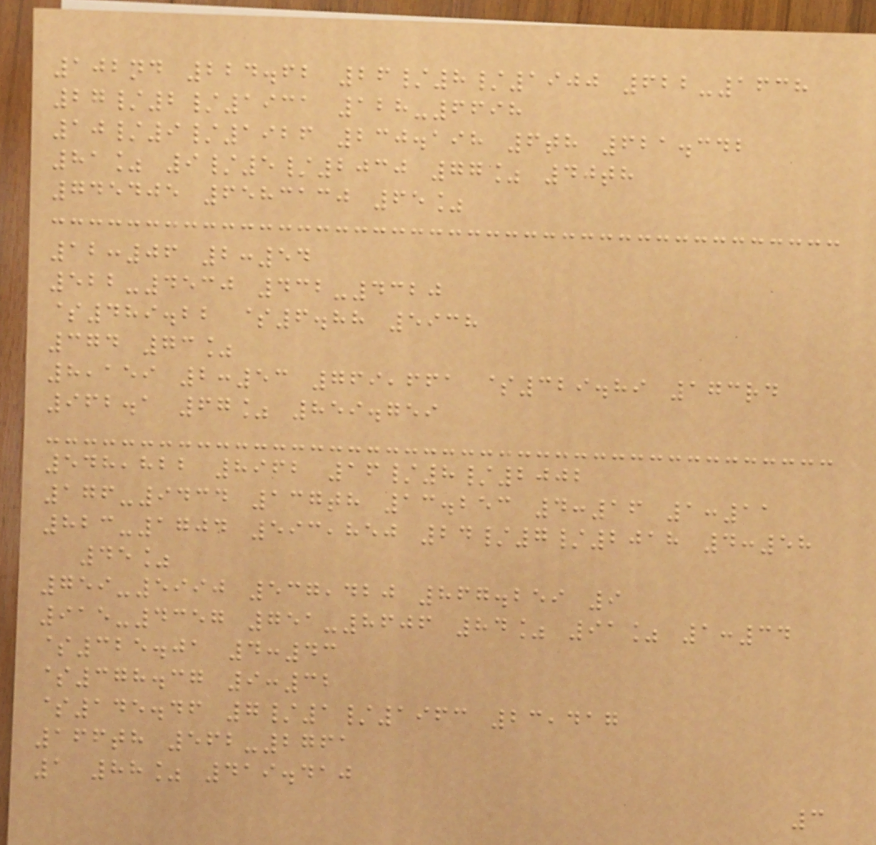102nd 224.62 26/8/1900 622-1638
27/2/1931 128-6698
10/9/1926 230.198 6th 621.342
81% 9/5/2030 77% 40th
745405 6583130 65%
12:06 2:54
522-4530 432-4320
$489.22 $6.88 5938
374 73%
8,159 2:53 769,661 $329.89 173rd
962.1 67% 859.759
548,822 8962 16/8/2002
176-9434 137th 13.253 4:16 1:11
823-1704 593,850 24/7/2018 4:58
45%
759-5990 537,420 867.259 9
915-4357 751-8606 84% 91% 1:34
$325.01 4:43
$378.37 9:32
$145.46 7/1/1963 23,417
166th 562-2761
1 88% 419.410
3
